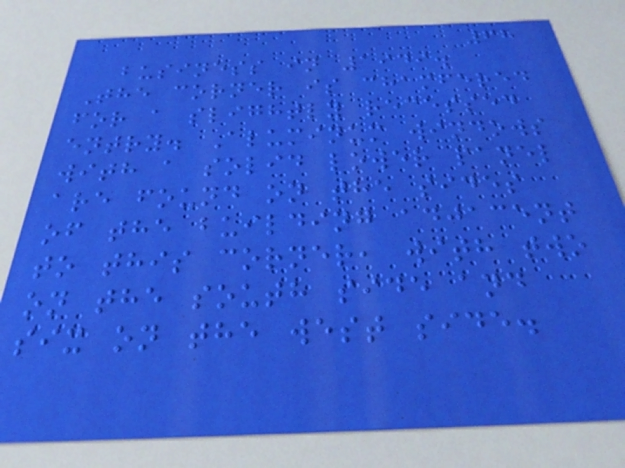68
business in 1949.
The corner is chamfered
for a slightly recessed
entry. Aluminum windows
with a solid lower panel
are found on the sides
of the building adjacent
to this corner, with two
on the south side and
six on the west side.
